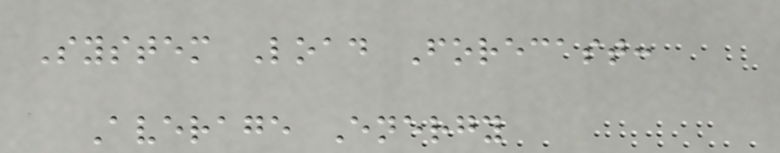System Load Forecast:
Average Energy
